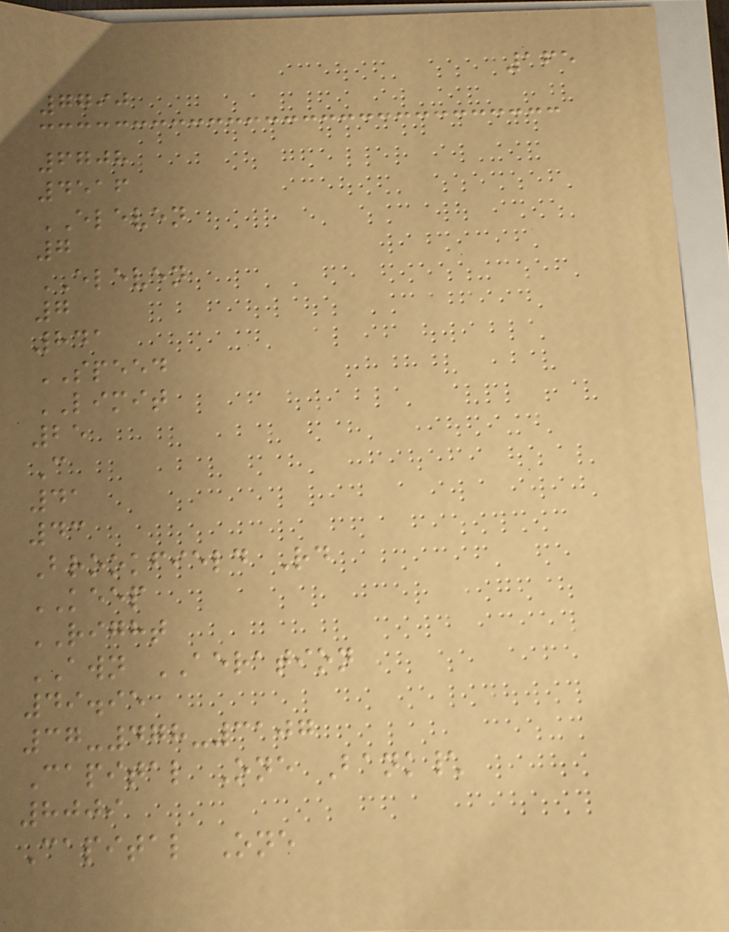165
7790
6708
4516
ELEVEN
7
ELEVEN
7
841
SPEED
LIMIT
25
C
41
43
Brookfield Rd
KEEP
RIGHT
AWN AERATION
49.95
37-478-3107
Capital One Bank\
8009
Capital One
